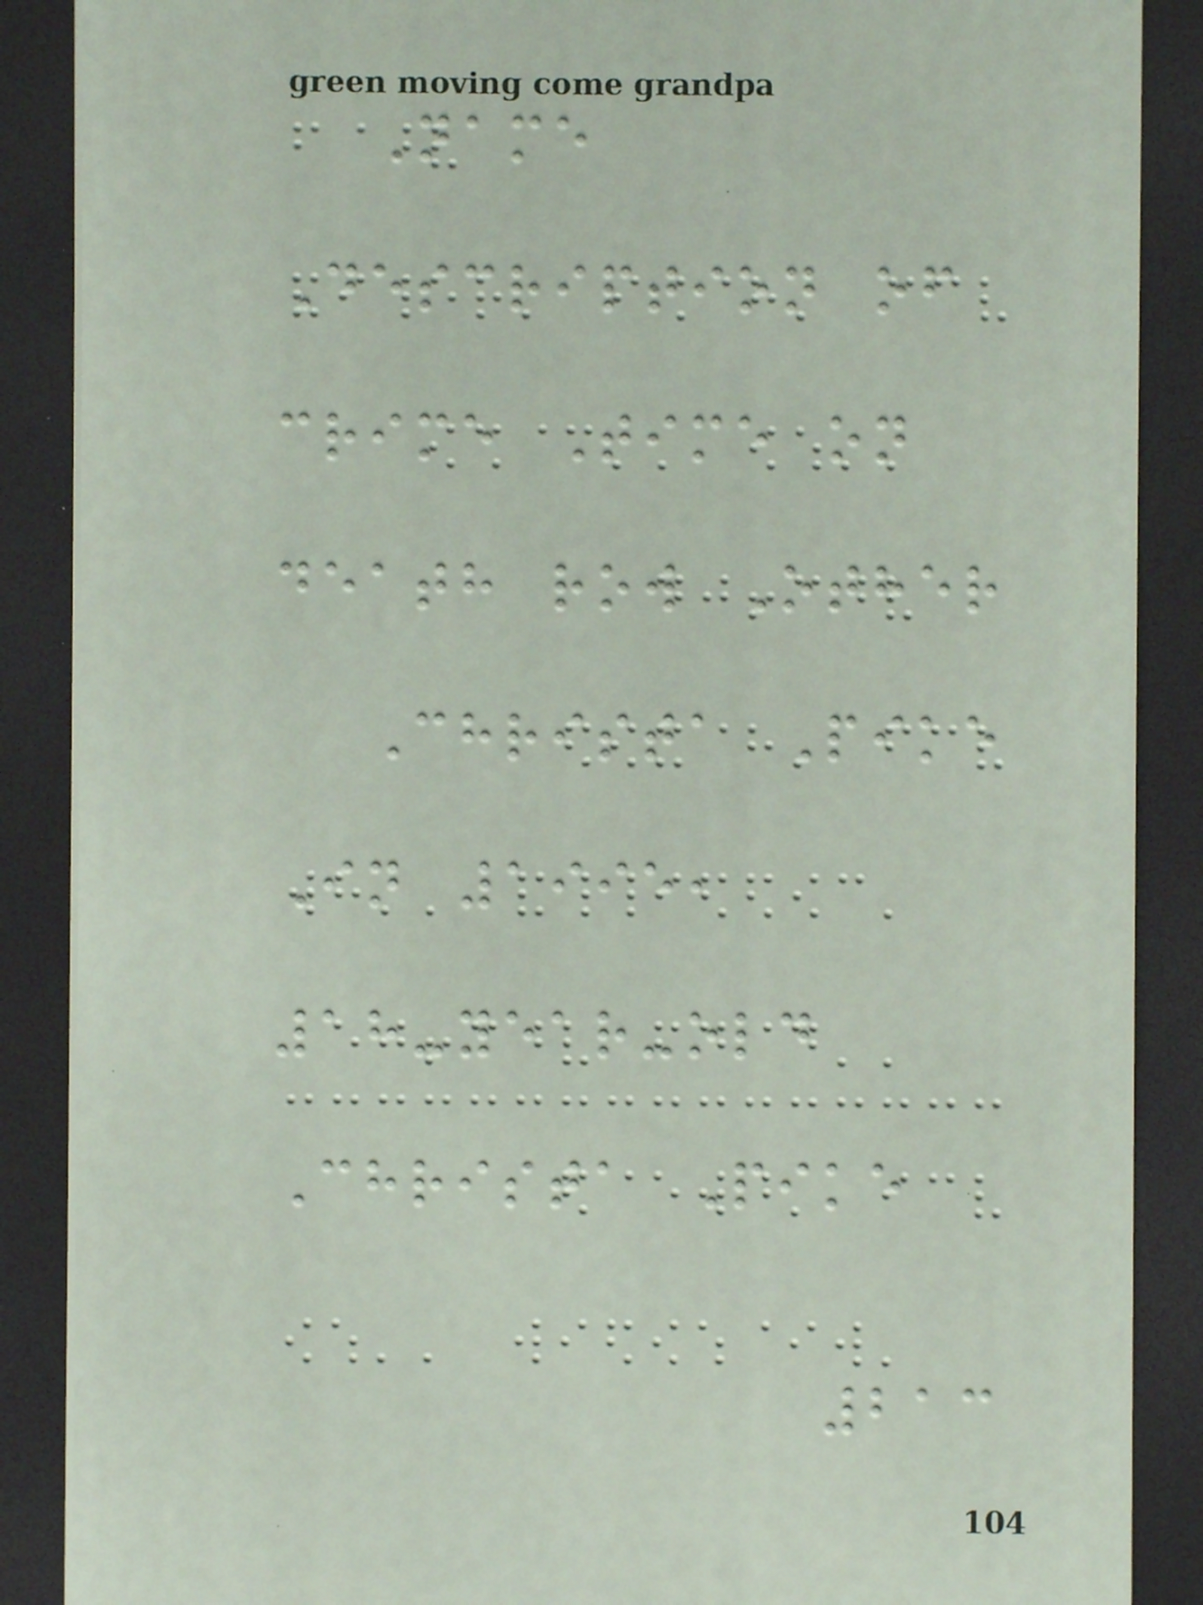Name
Description of
crime Time on
death row Other
Christa Pike
In 1995,
18-year-old
Christa Pike
213
